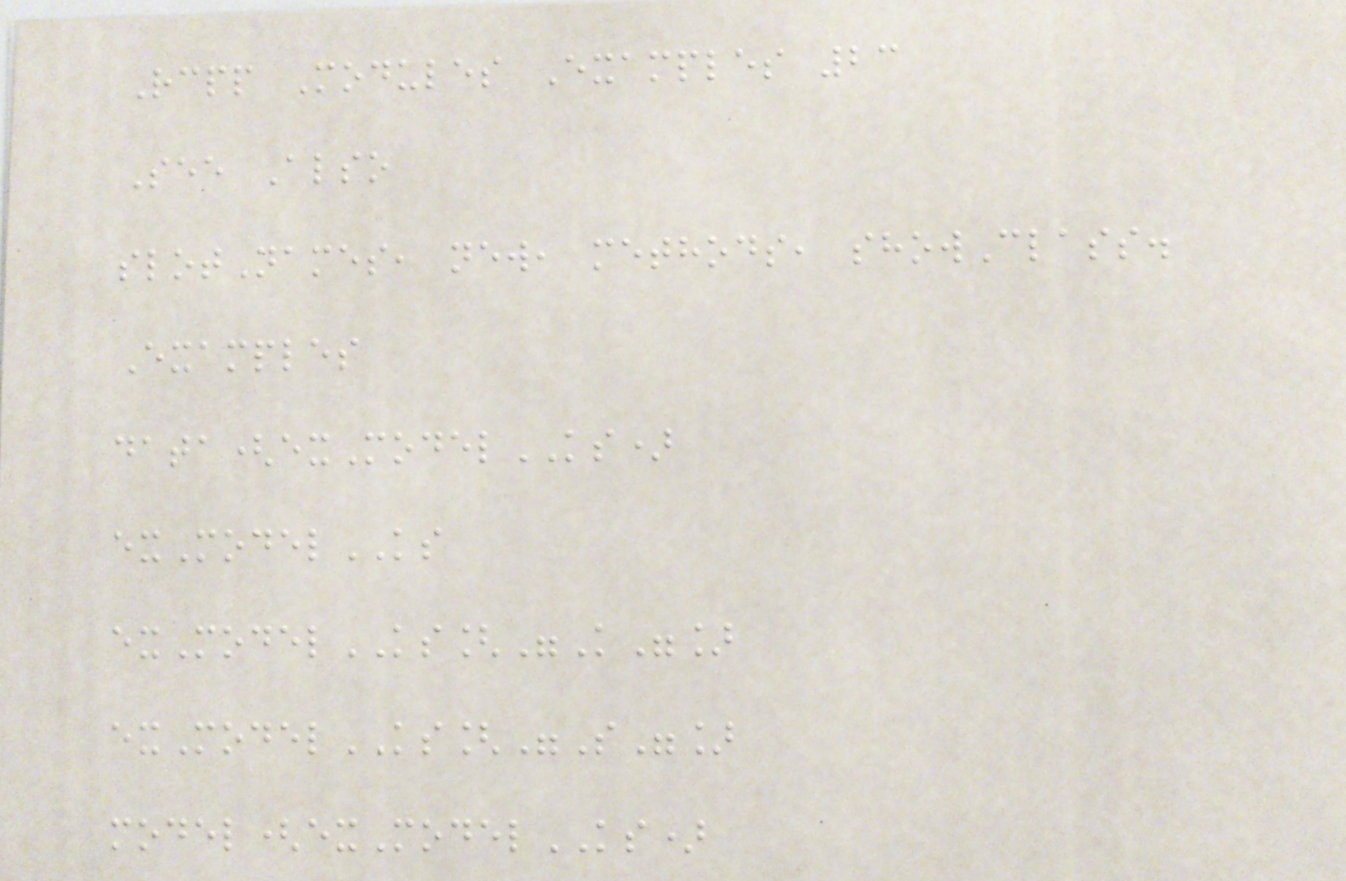Rcpp Modules Examples 23
See Also
slotNames, new, methods, showClass.
Examples
data(exModelKS)
exModelKS
exModelKS["K"]
exModelKS["S"]
model(exModelKS)
